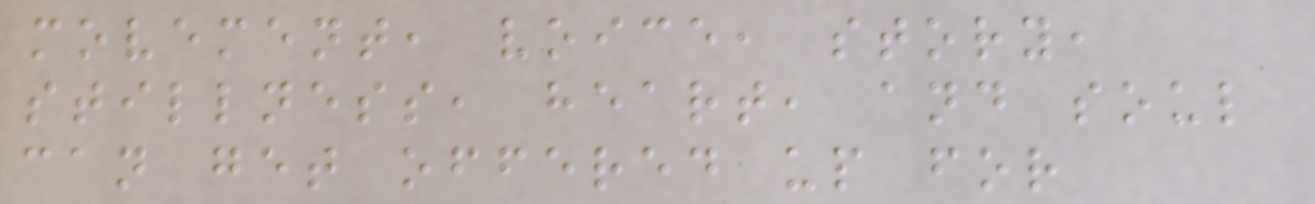movement, voice, story,
stillness, heart, and soul
can get offered up for
